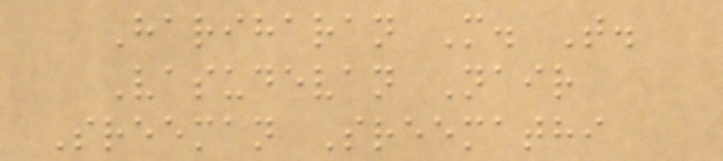Hariharan M. T.
Vasudevan Nair
Sreeman Sreemathi
